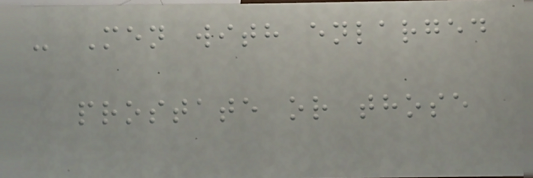- Men with enlarged
prostate or those
